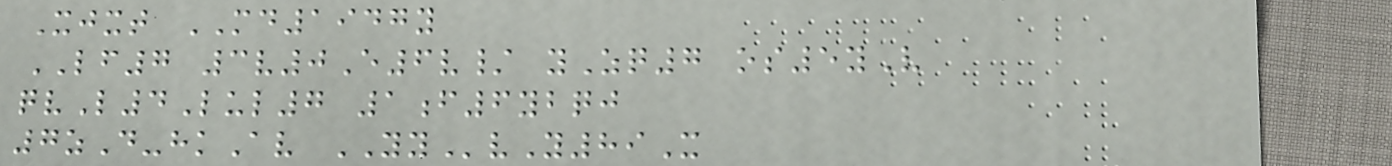Xjxt MD1947y
LF7 3v0E6v/ yZq7 os5yV
qvL4Lul7 1f6ybqj
7zD-hkAv YYvY89X
